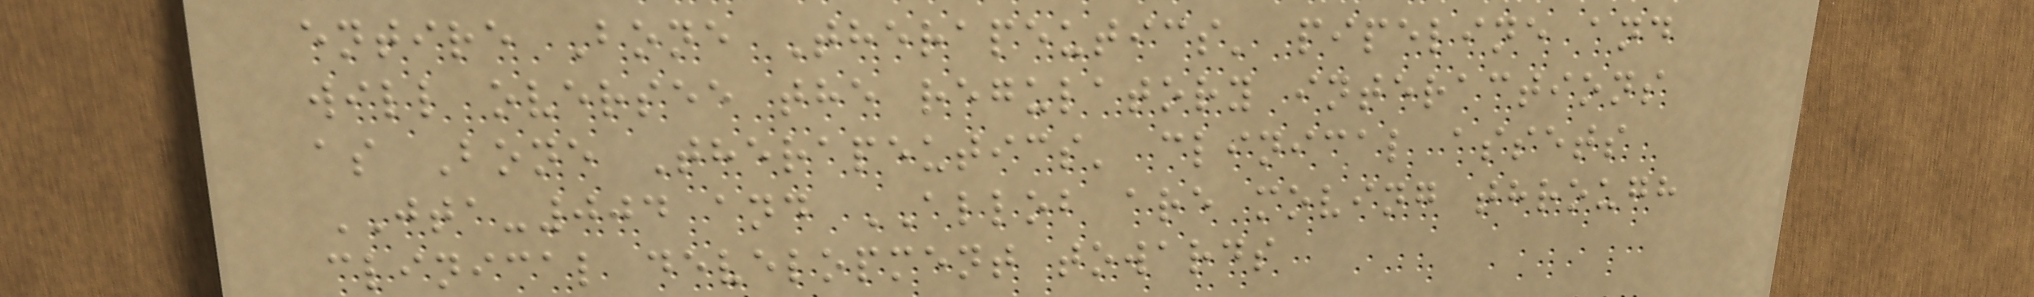entire Bone Therapeutics' pipeline and
will oversee the regulatory interactions
as Bone Therapeutics' clinical assets
JTA-004 and ALLOB are moving through
clinical development towards
